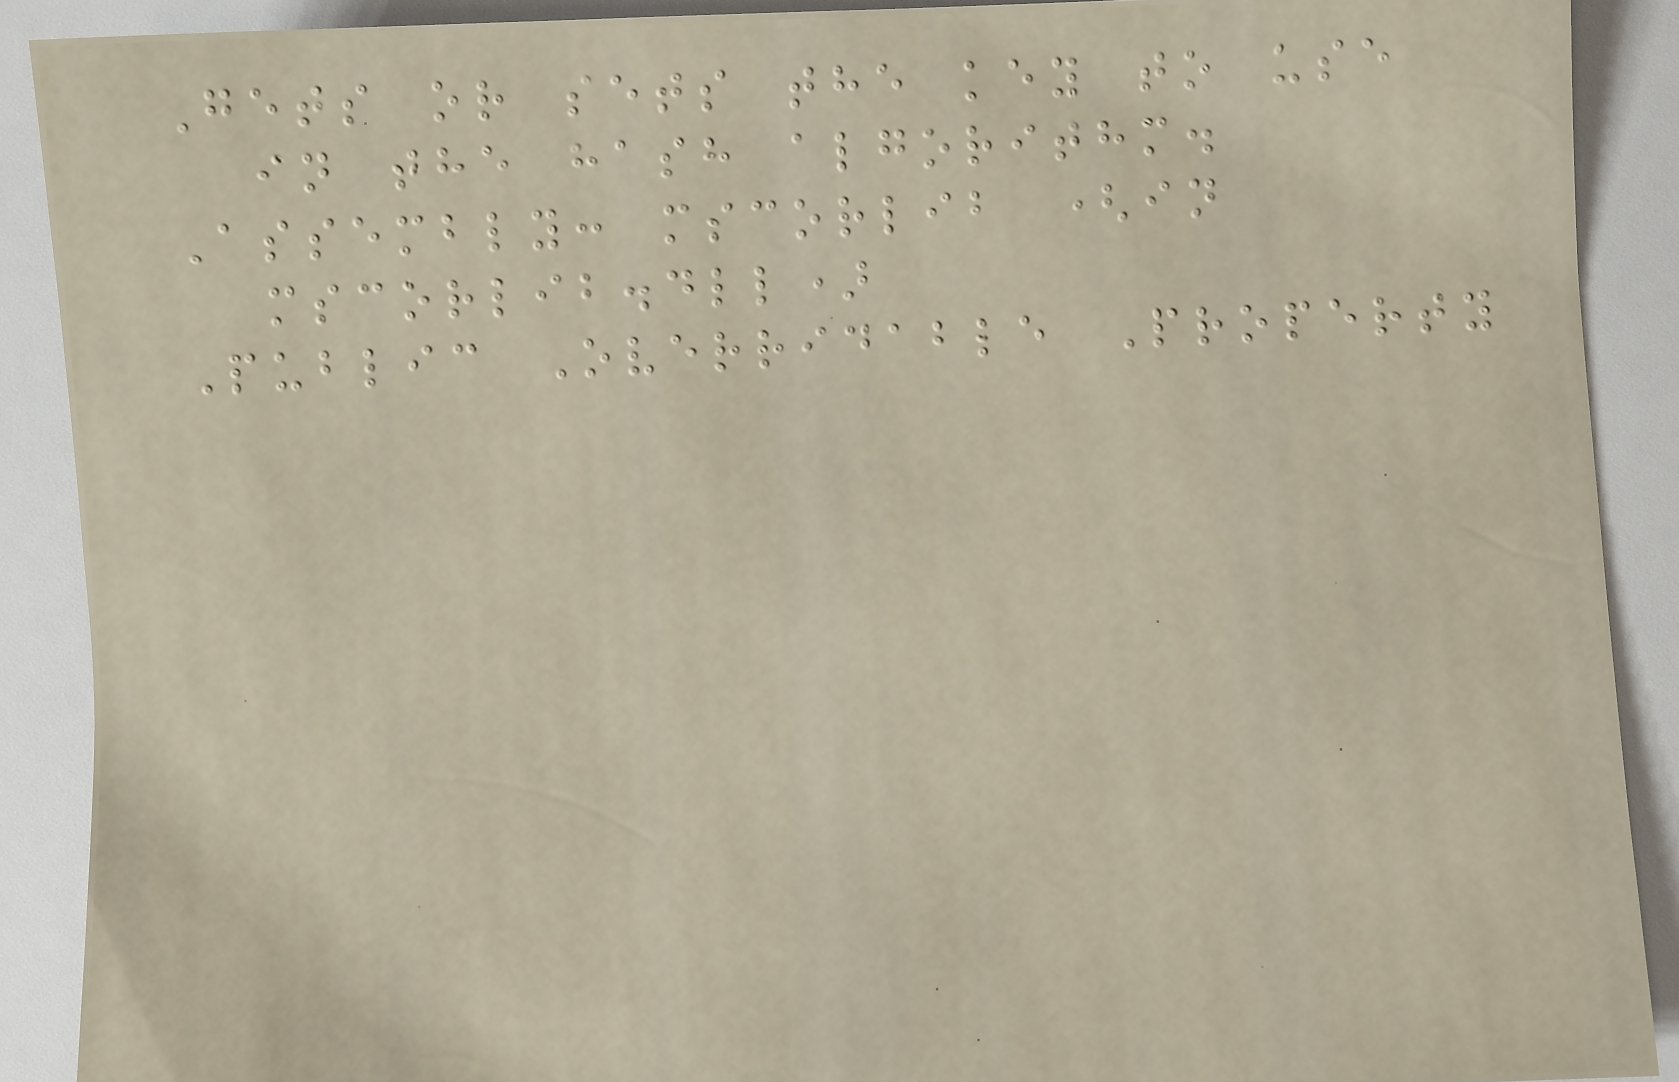Gets or sets the key to use
in the hash algorithm.
Assembly: mscorlib (in
mscorlib.dll)
Public Overridable Property
